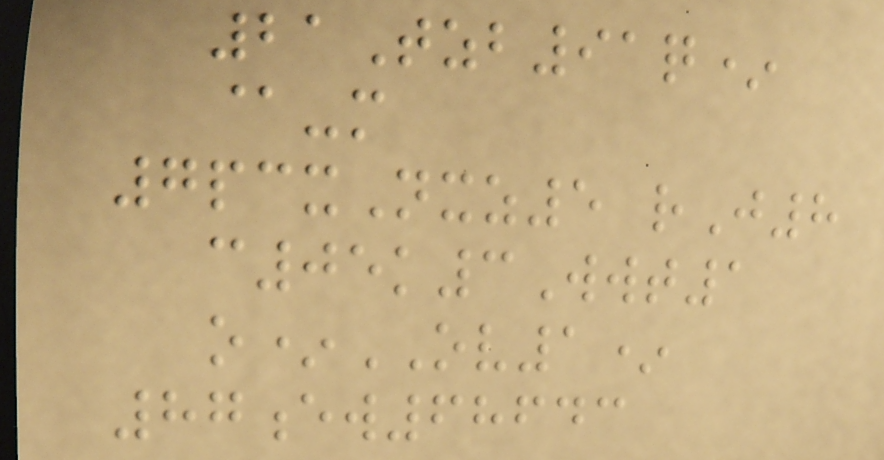21Tzb91q*
@-m
7pcxNxz5 rJ8
c05k3Wwt1
o*OV1*
87ew68643
